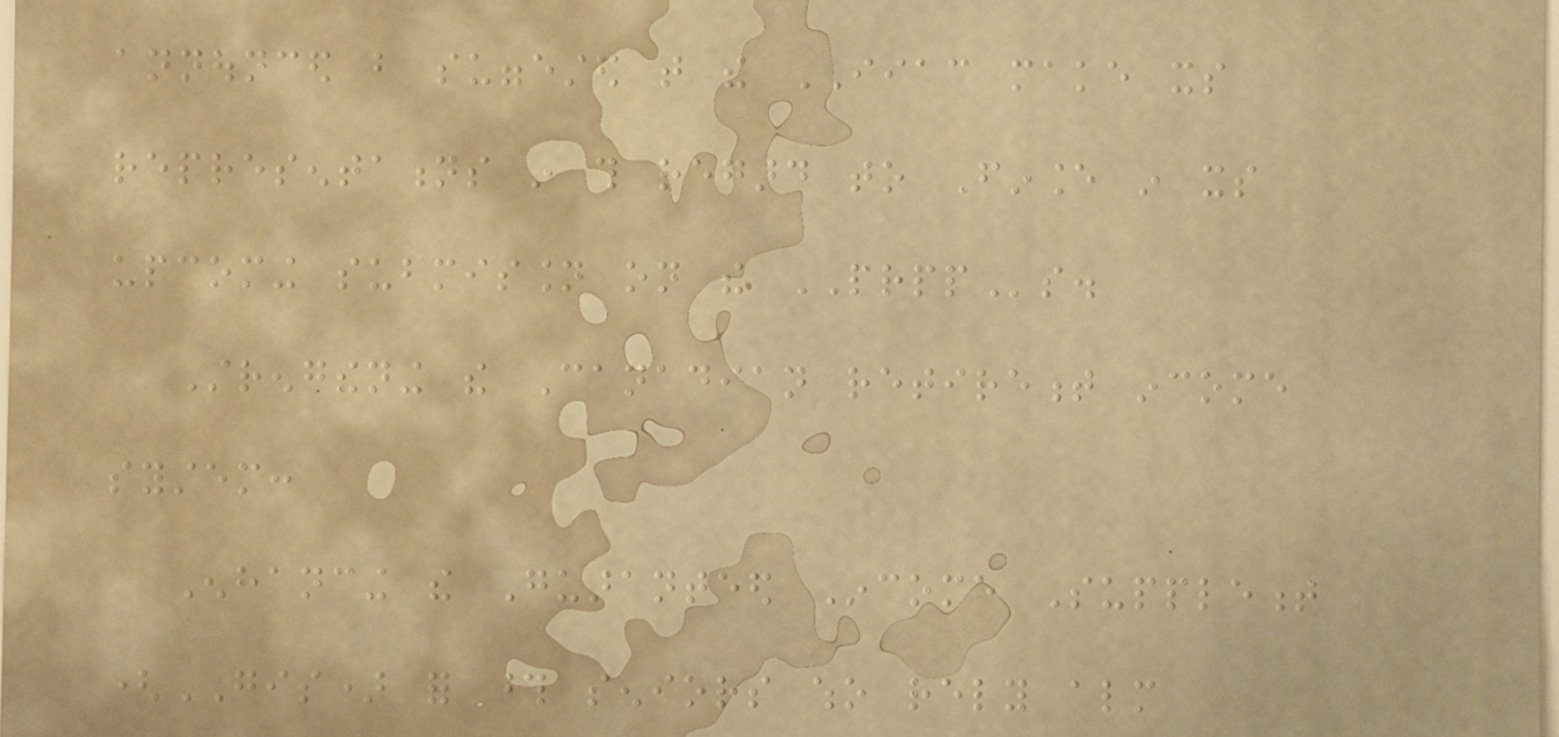announced but suggested that the IIAC make its
representations in this regard to Finance in its
upcoming submission on the PRPPs.
Strengthening the Canadian retirement income
system:
Enhancing the Guaranteed Income Supplement
(GIS) for those seniors who rely almost
